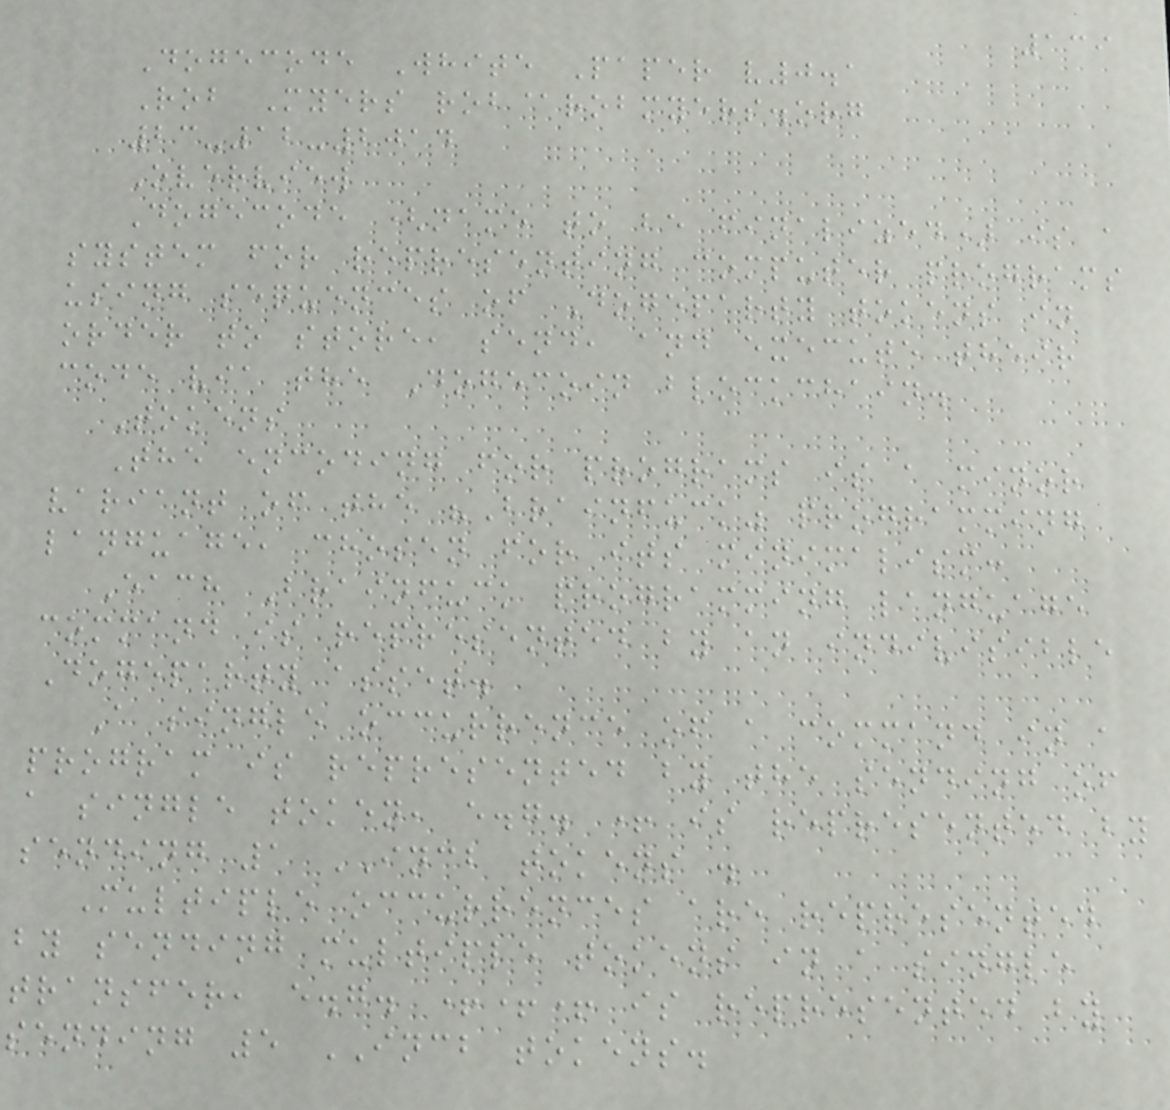139
Dogecode White Paper v0.1
Rob Myers rob@robmyers.org
23-12-2014
Overview
Dogecode (name to be finalized) is a
system for representing computer programs
using sequences of Dogeparty tokens in
order to store, send, and execute their
code via the Dogecoin blockchain.
Tokens
The encoding for programs is a minor
variant of the "Brainfuck" programming
language, chosen for its minimalism:
Each Brainfuck programming language
command is represented by an indivisible
Dogeparty asset.
A single occurrence of a command in a
program is represented by the sending of
a single token, e.g. + is represented by
sending 1 INCB tokens .
Multiple occurrences are represented
by sending multiple tokens in a single
transfer, e.g. +++ is represented by
sending 5 INCB tokens.
